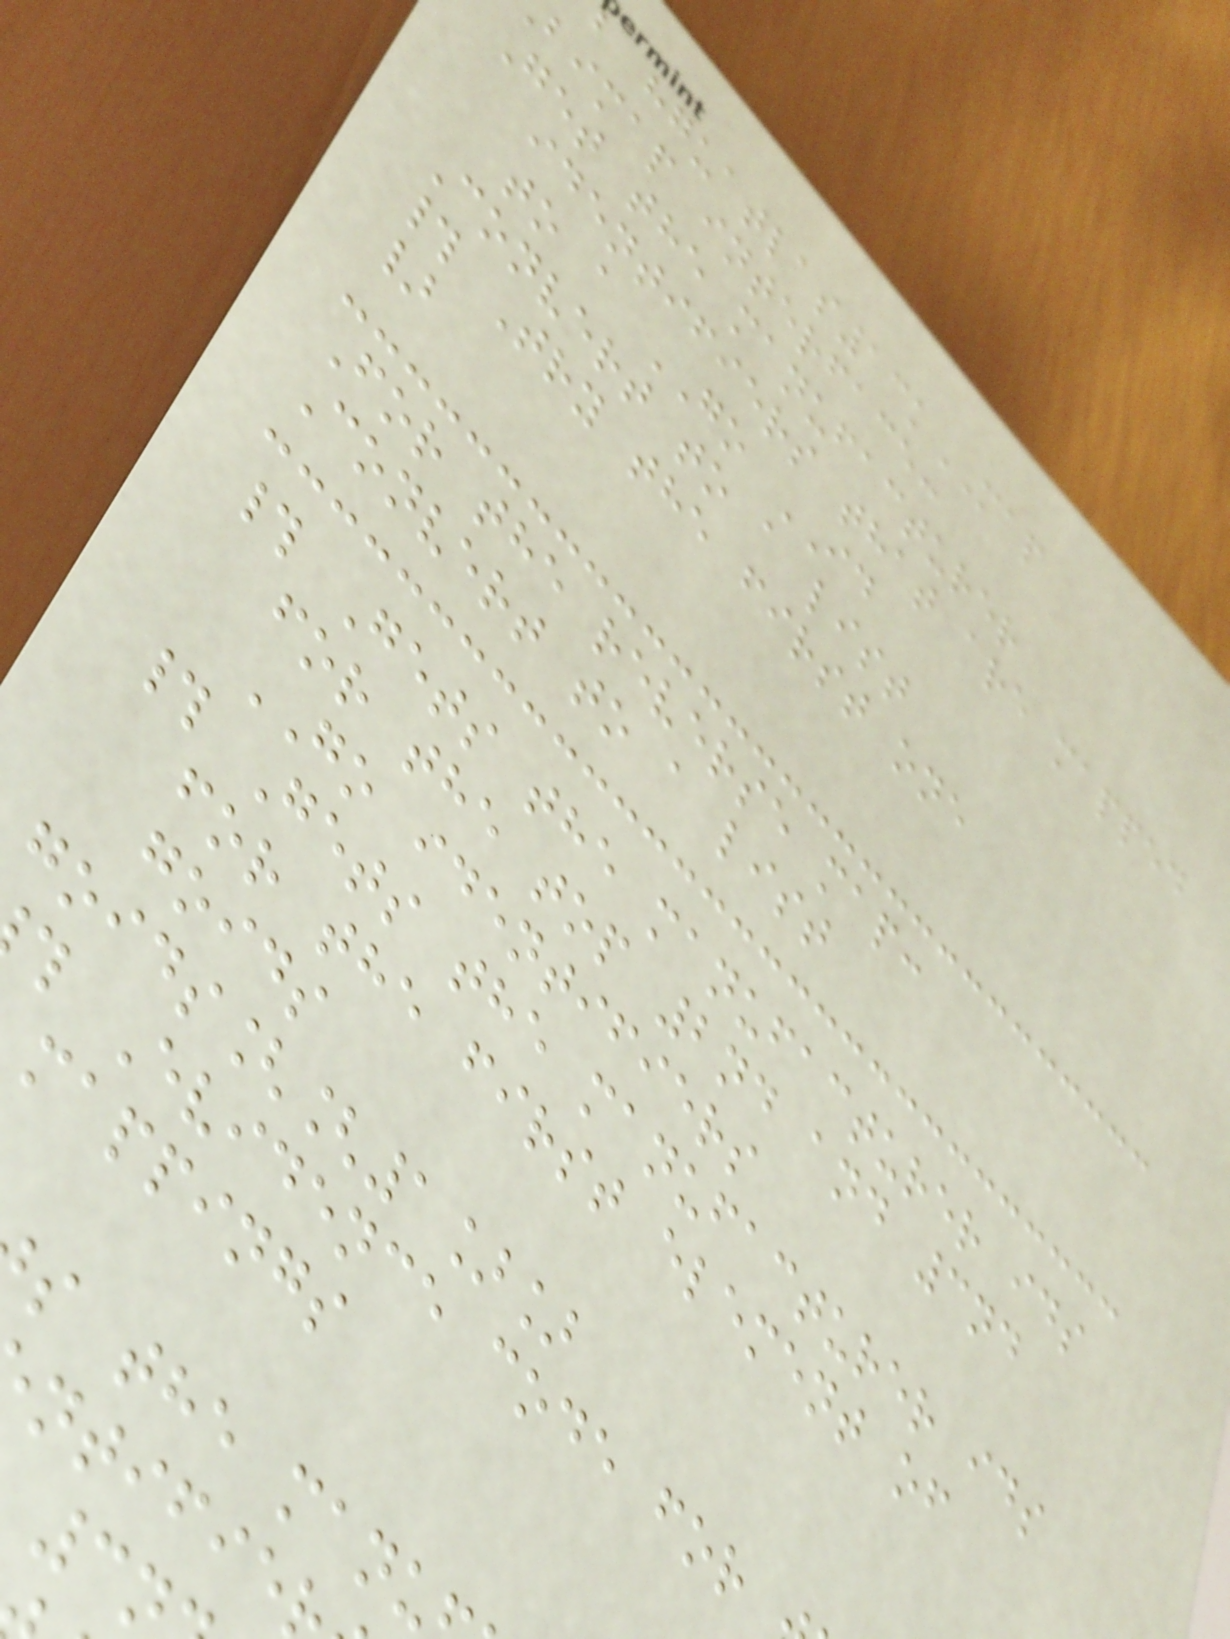b hguatlas13kMAP
bimap interface:
Get the manufacturer
identifiers that are mapped
to a GO ID
Convert to a list
# Try the first one
}
For the reverse map:
Convert to a list
# Gets the manufacturer ids
for the top 2nd and 3nd
GO identifiers
# Gets the manufacturer ids
for the first element of
goids
goids[[1]]
Evidence code for
mappings
s the manu
